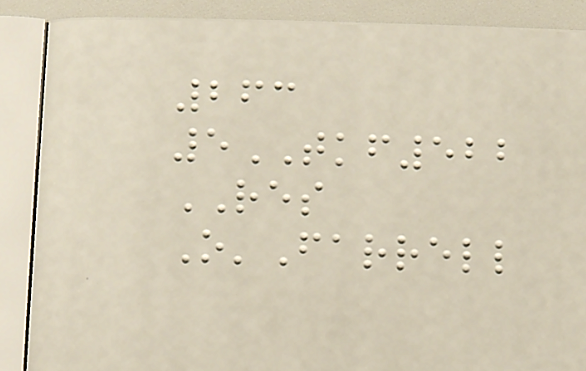263
5TKF522
RES
O'Farrell
